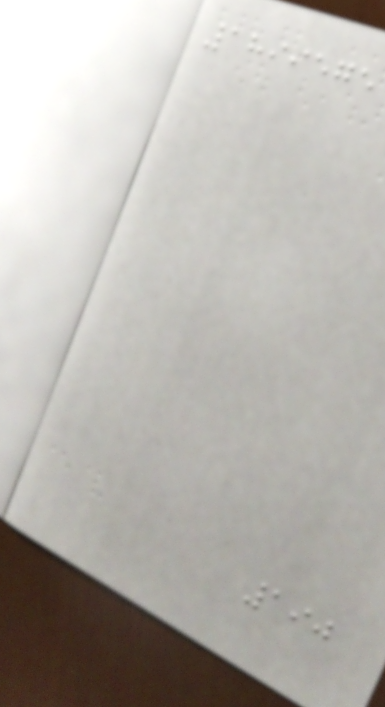1899575
190
